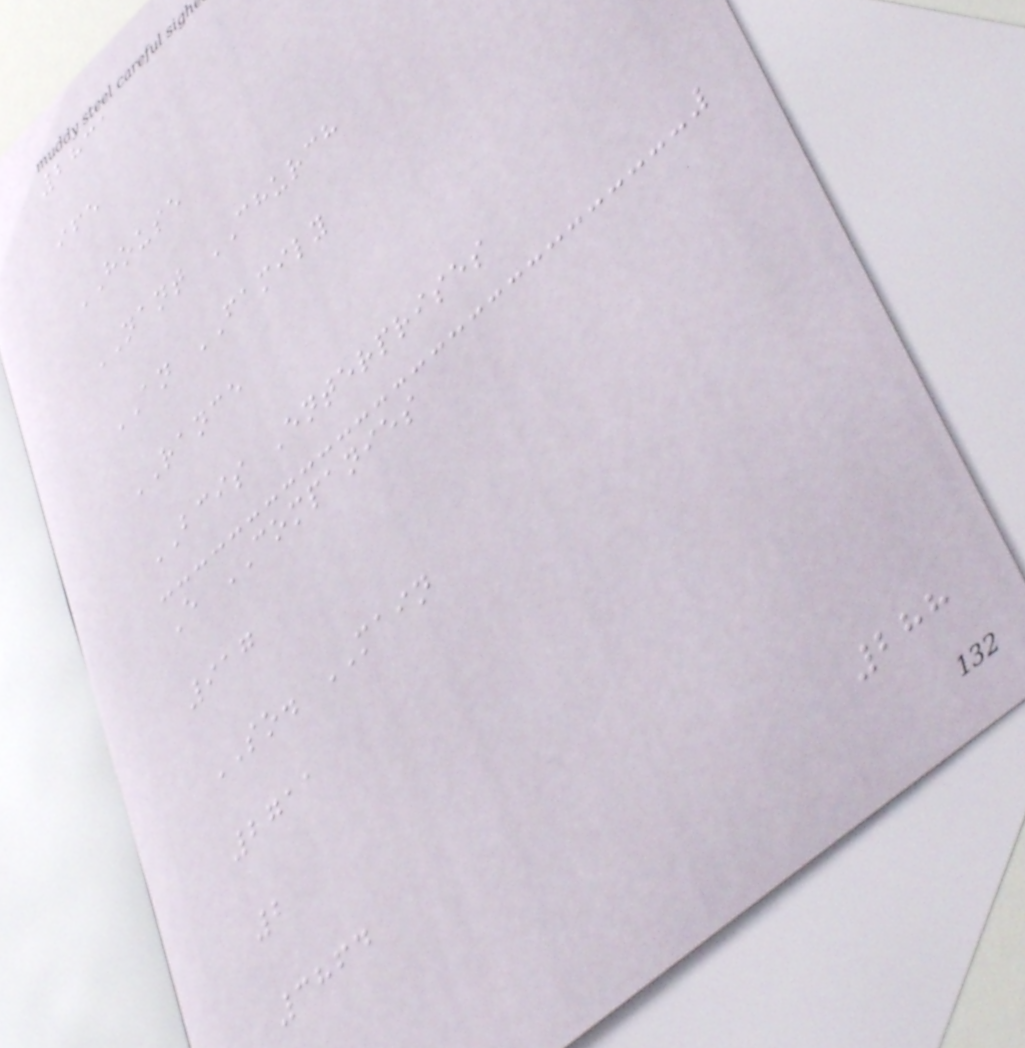2831
ife
HOUSE
NANT CHURCH
AN FAMILY
RANCE
BCIS Enterprises
E COMPANIES
917
SO. MAIN
2711
2
3864
288
